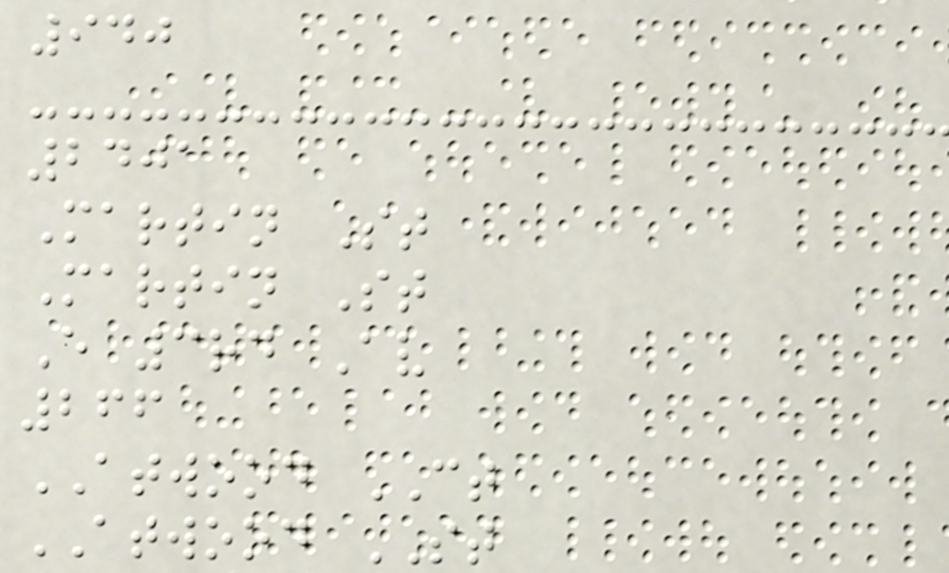940
2401
Martin St
Martin St
E 3rd Av
266
ATWOOD CT
ATWOOD ST
